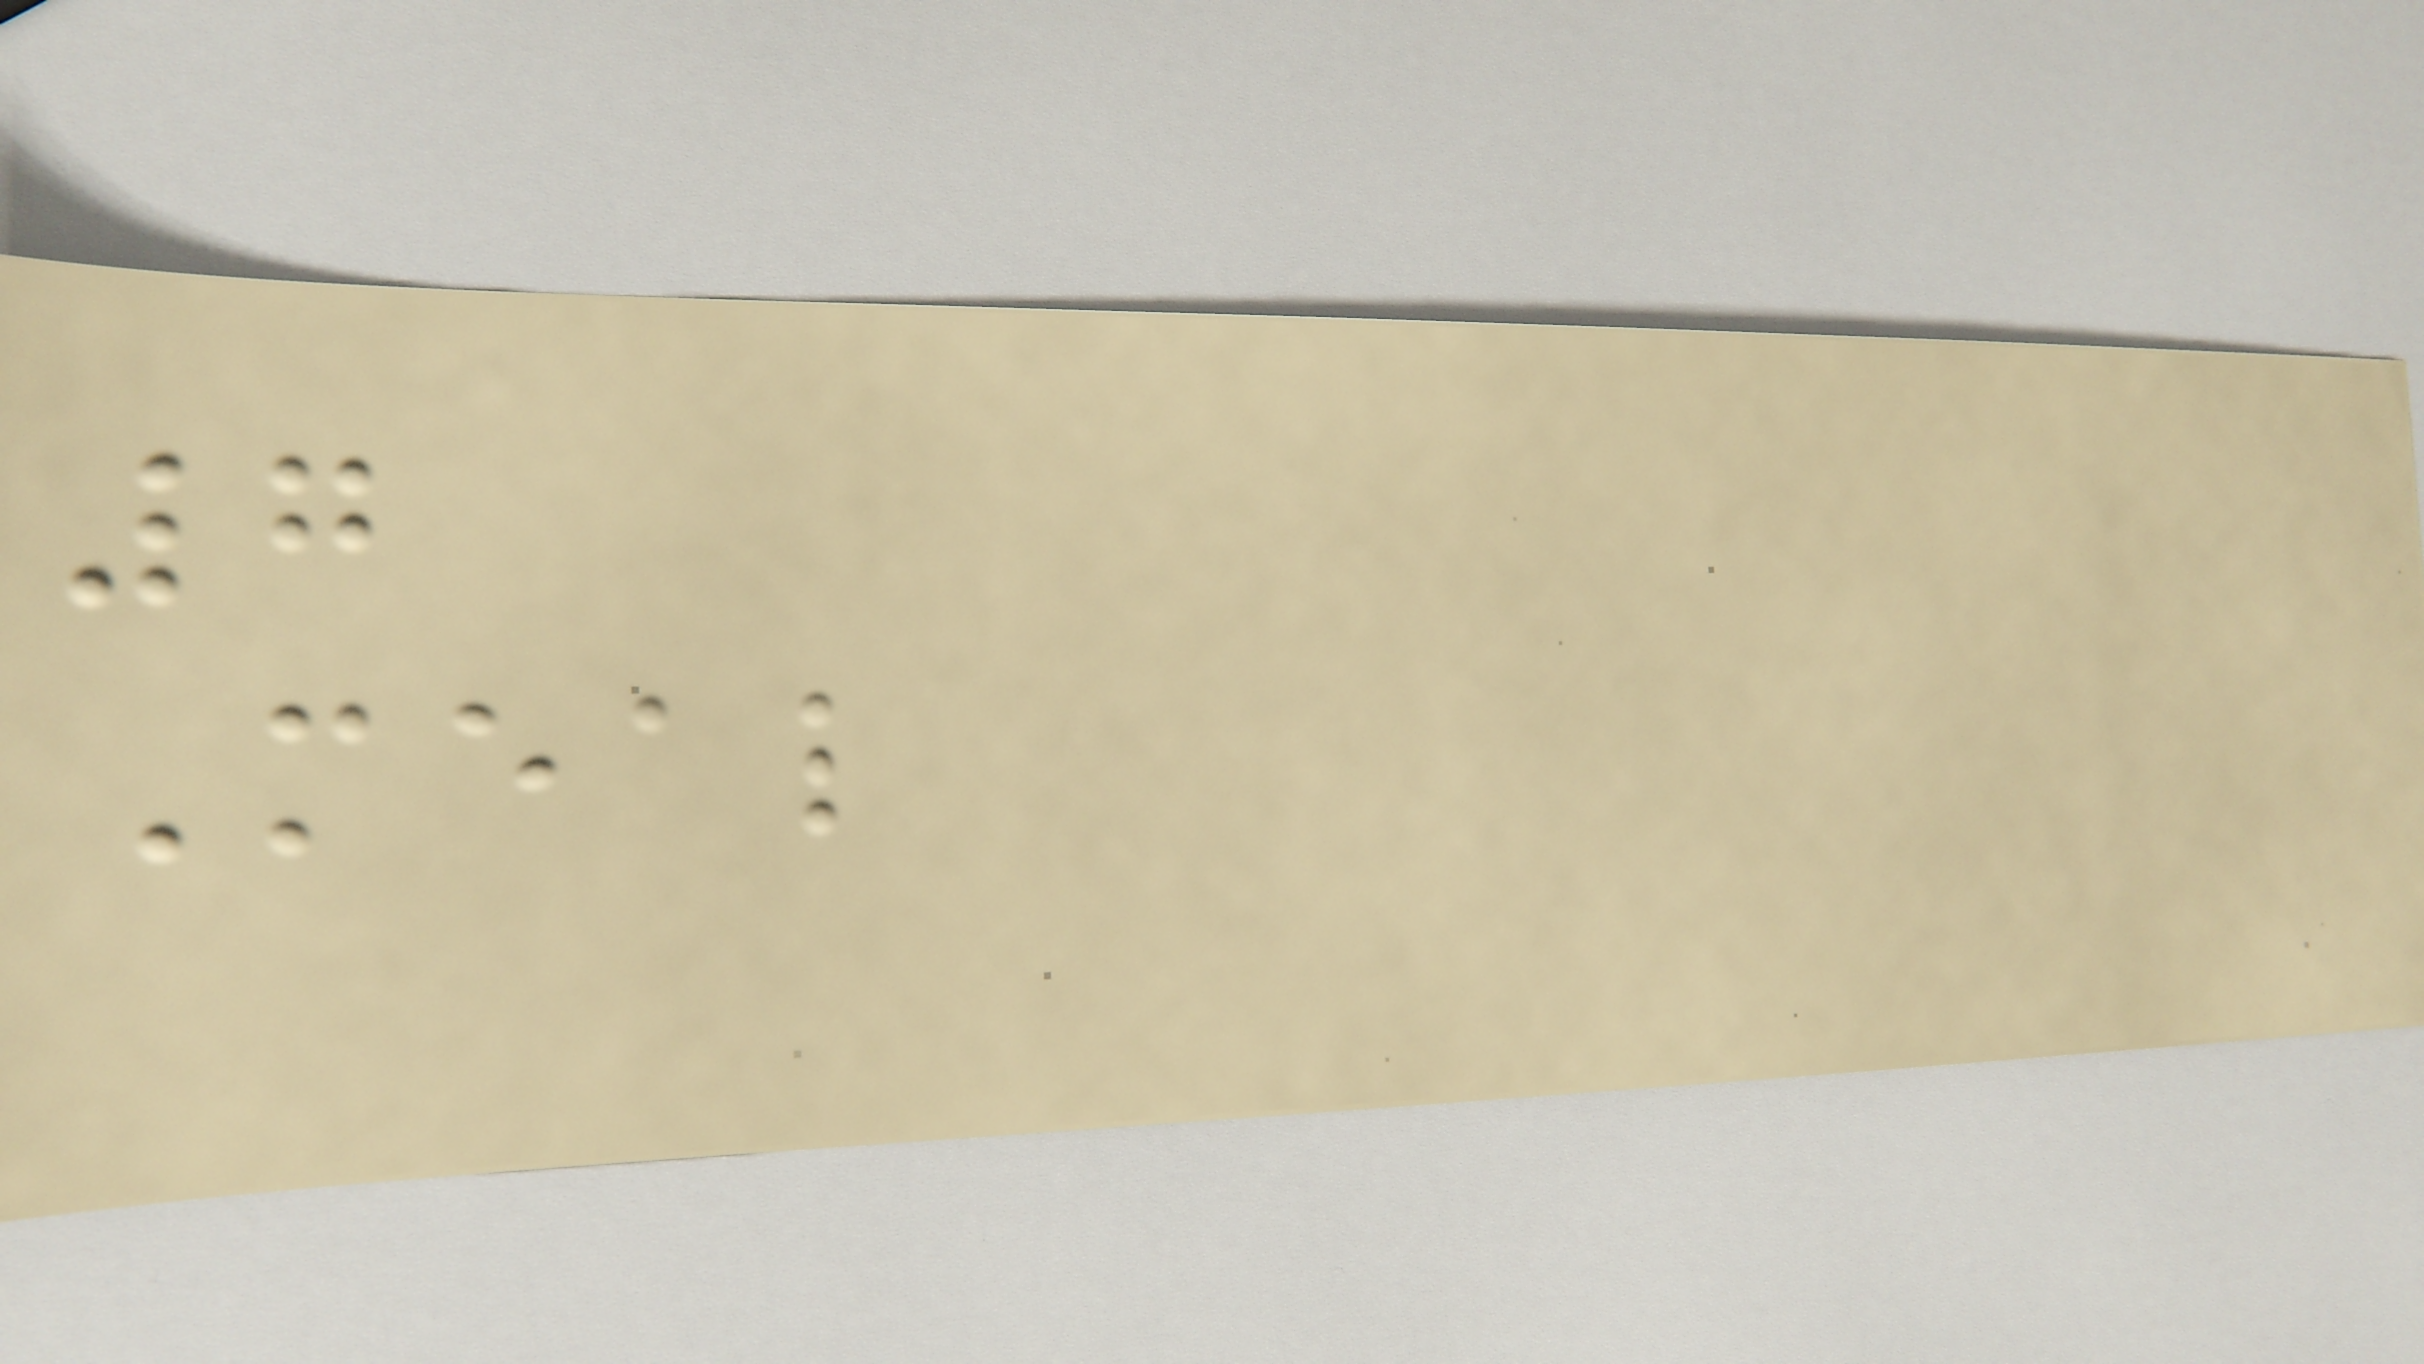7
Meal
